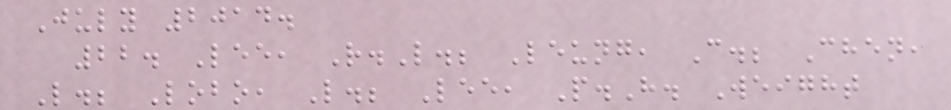July 2014.
22. Lee, R.L.; Leung, C.; Chen,
L.; Lobo, L.; Lee, P.H. Weight
